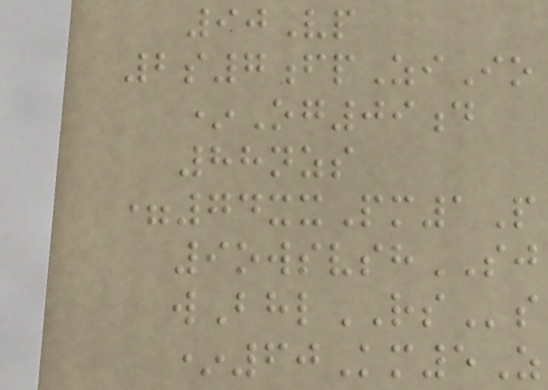90Vp
2s7fpZiIo
*Og09d
88nzs
=74xxPm1P
9owsvshSJ
wBhlRSs
*60Km5Z
